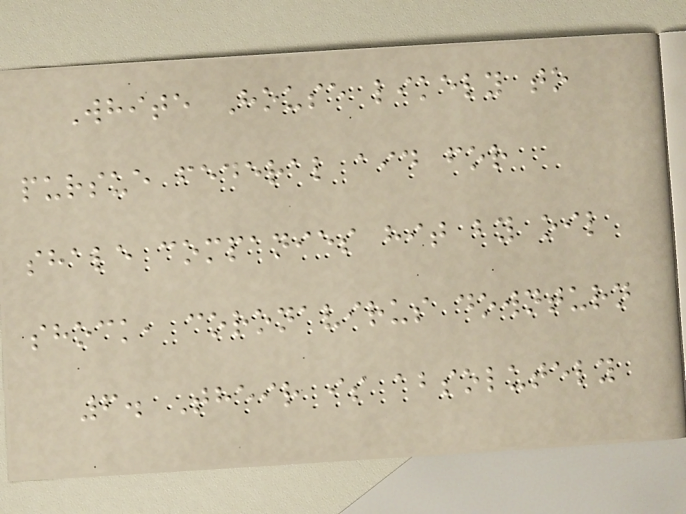White House likely to
pursue federal aid for
shale companies hit by oil
shock, coronavirus downturn
6. Their is absolutely
